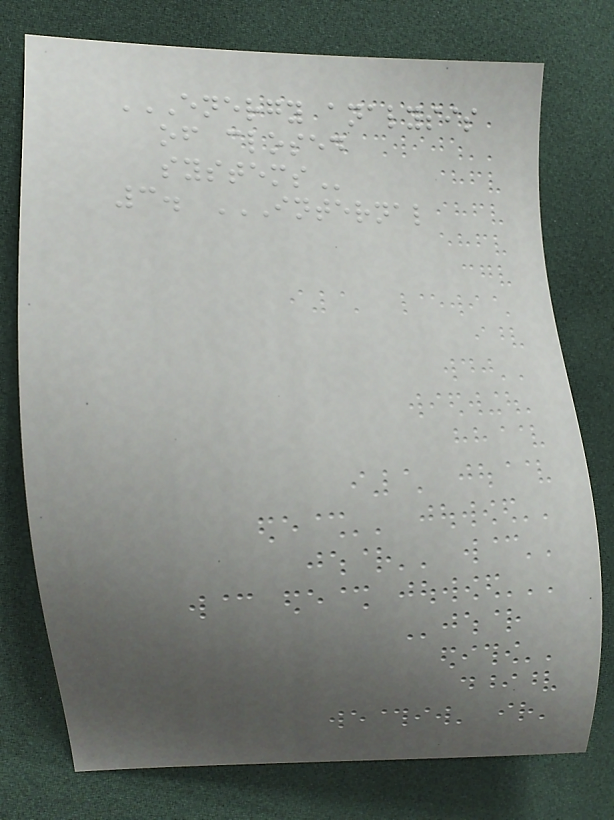ENERGY ANALYSIS
OF CLOSED
SYSTEMS
3. INTERNAL
